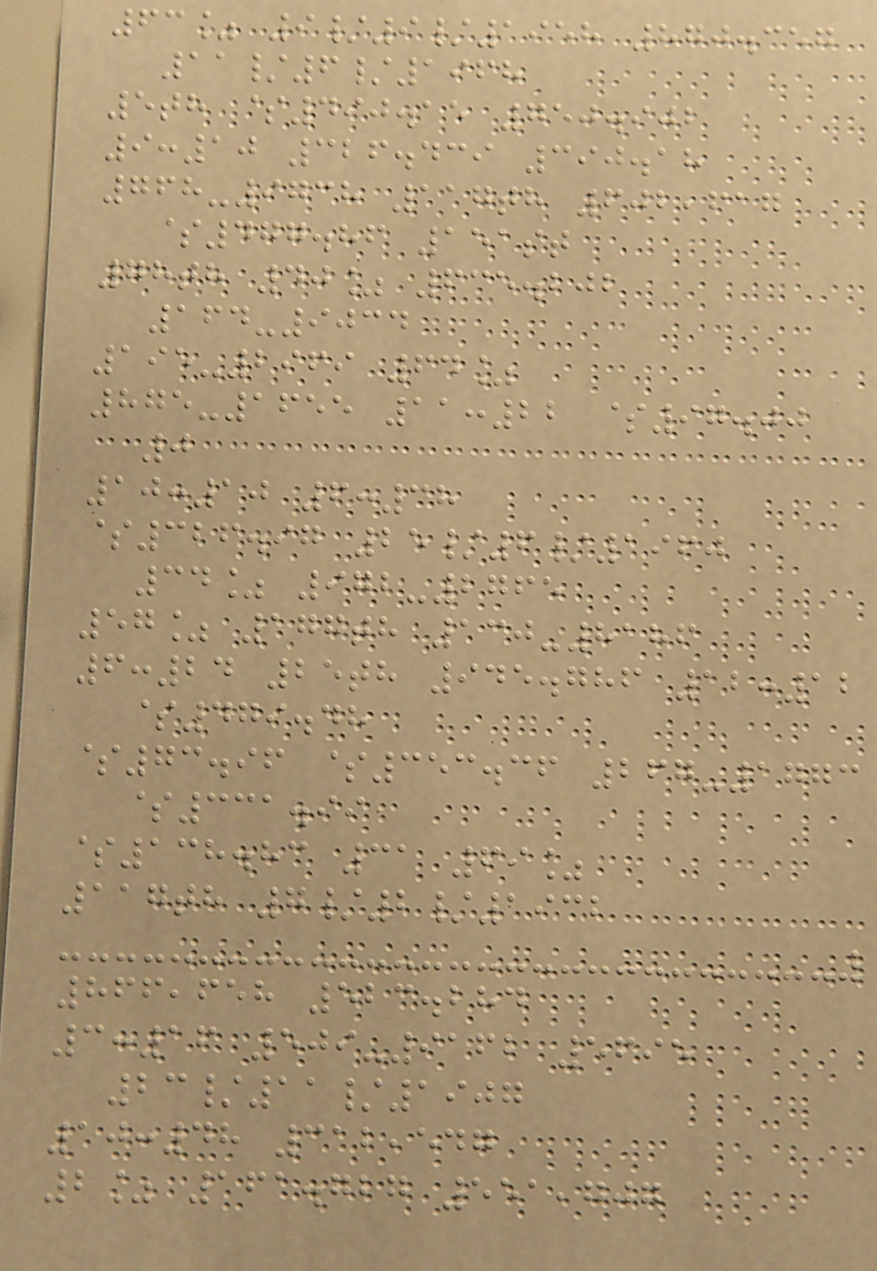63% 9/9/1958 870.357
11/6/1968
5th $490.15 750.902
9:10 326.439 390.18
768-9738 117th 602,617
$477.86 151st
78th 40% 635.202
164-9034
195-2969 64%
875-1655 11:22 $97.00
0
10:10 6:38
$326.97 25/6/1960
34% 972-2765
57% 177th 130-8186
6:24 25th 945.786 12:12
$479.48
$73.96 $353.36 267-1773
$331.99
$138.83 31 69%
117th 7/2/1932
866,658 523.284
3:16 509-9162 5695
23/11/1907
10:48 312,547
2% 161.727 551,707
